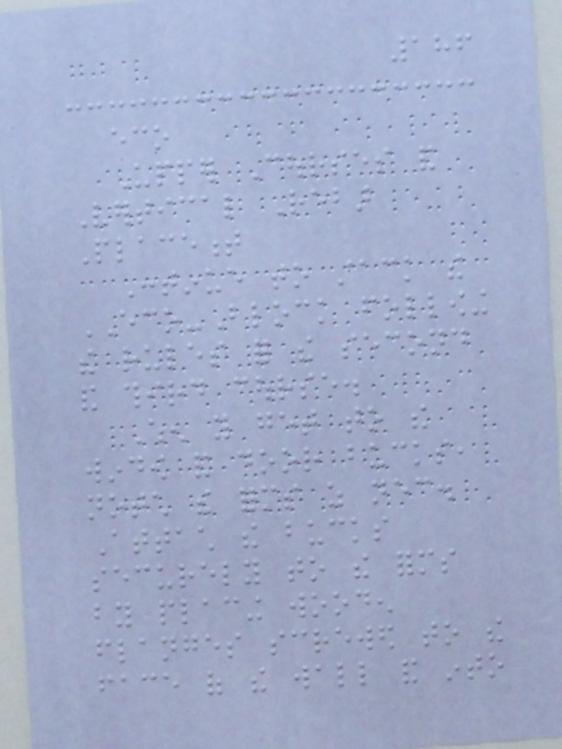186
eco
Upper Courses and
Vertical Rebar
Placement
Continue to stack the
ECO-Block following
the rules for the second
and third course.
When you get to the
window and door bucks,
notch the forms as necessary.
Attach the bucks
securely to the forms
by placing wooden
flanges screwed to the
face of the wall and into
